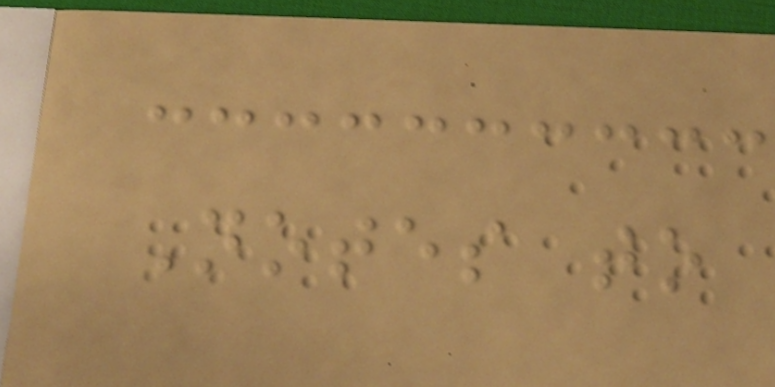Notes to
